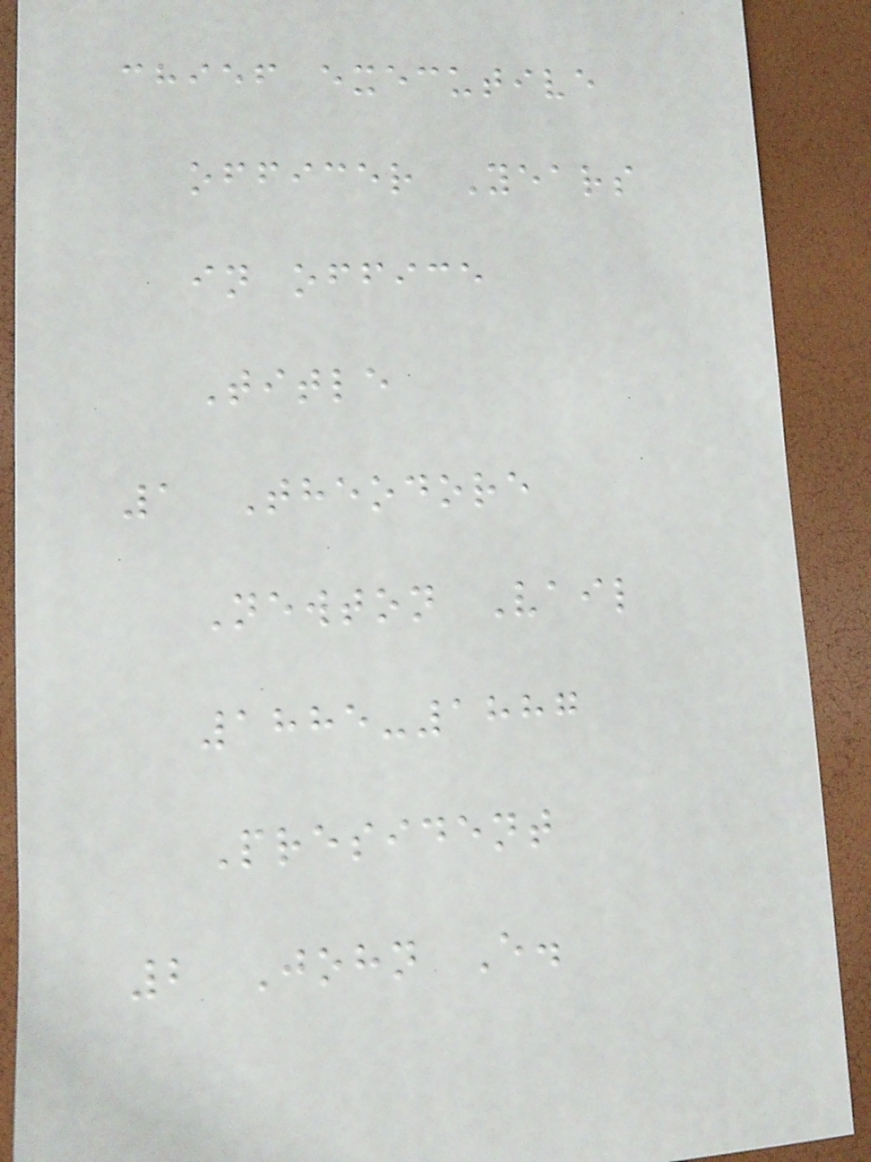chief executive
officer Years
in office
Title
1 Theodore
Newton Vail
1885-1887
President
2 John E.
